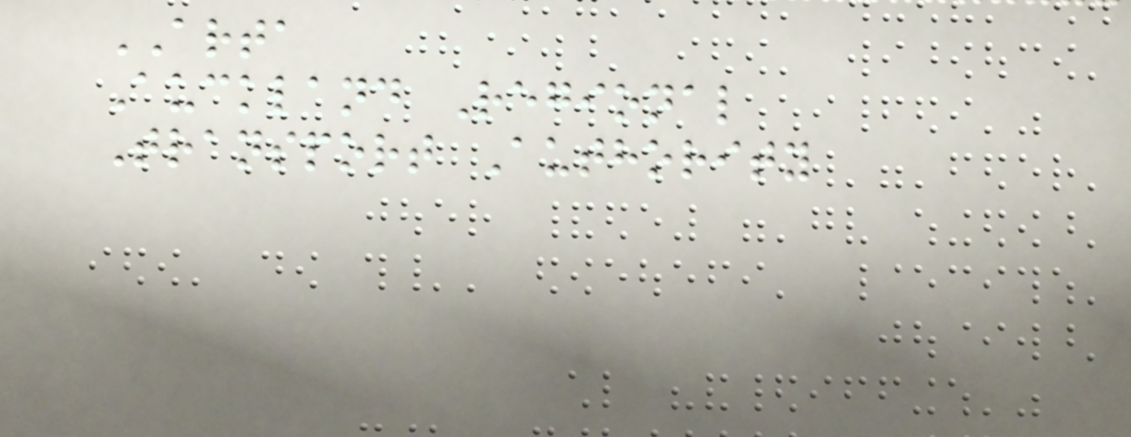ARTA
Auckland Regional
Transport Authority
